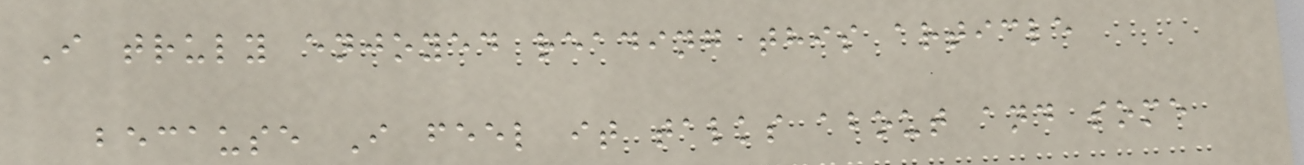I truly enjoyed reading this article
because I feel it talks about and some
